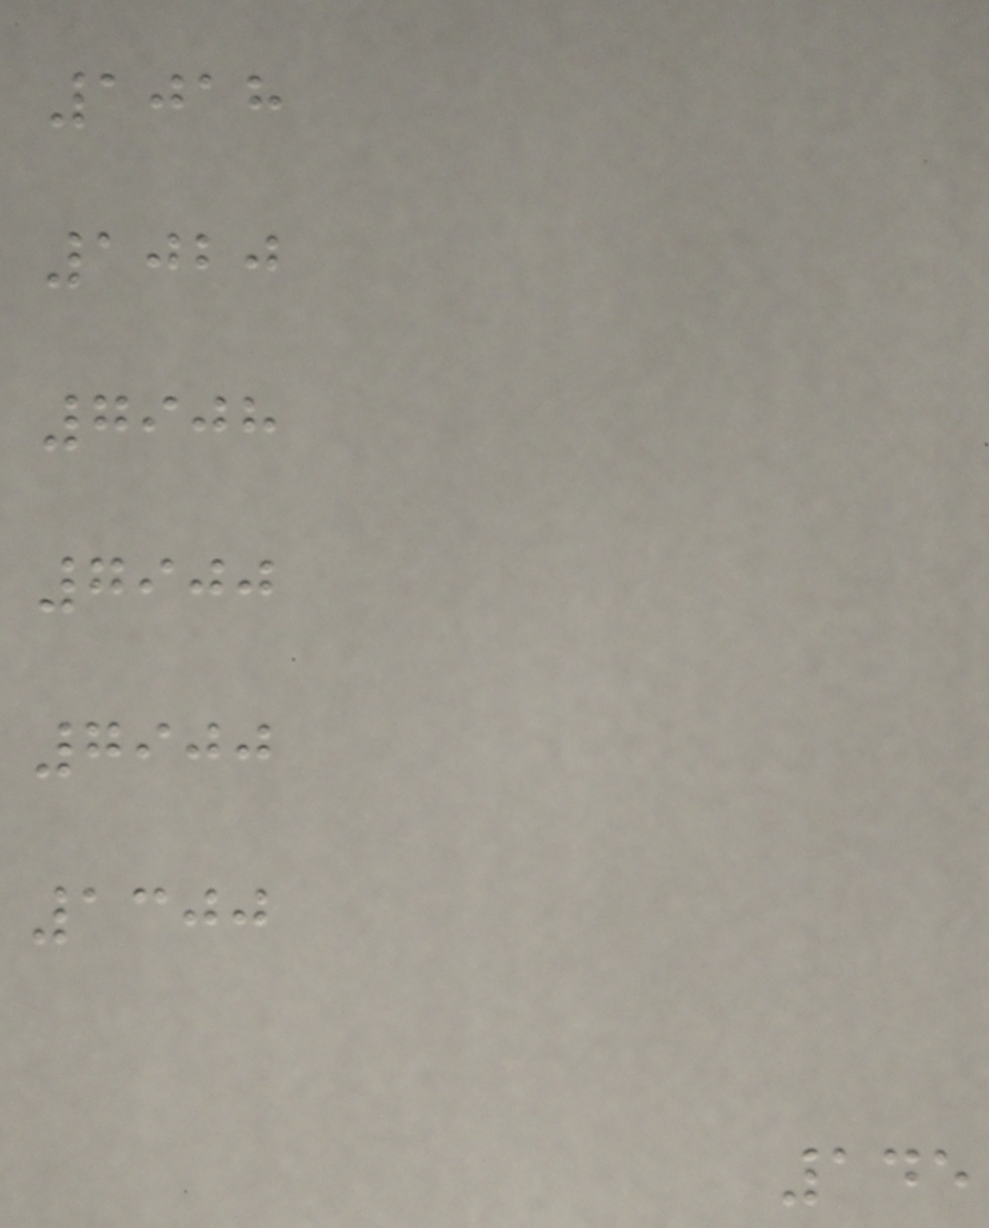1018
1020
7908
7900
7900
1300
145
